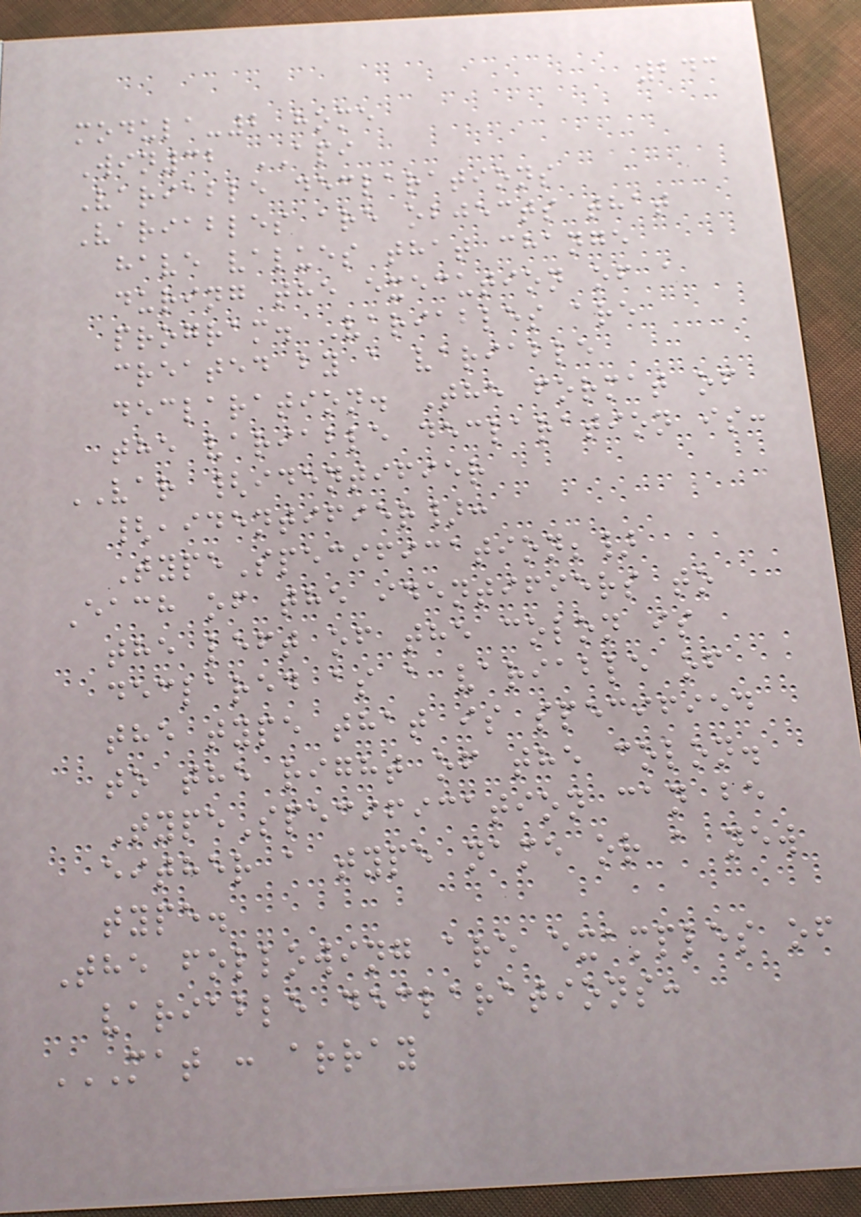243
modula-2 home
Win32 API
Variable declarations
Variables are objects that
have values that change
during the execution of a
program. Variables are
created by a variable
declaration. The format of
the variable declaration is:
VAR {identifier
{,identifier}:
TypeSpecification;}
Each of the identifiers to
the left of the colon is
declared as a variable of
the type that is specified
to the right of the colon.
TypeSpecification can be
either a type name or a new
type.
The following are examples of
variable declarations:
MAT : ARRAY
